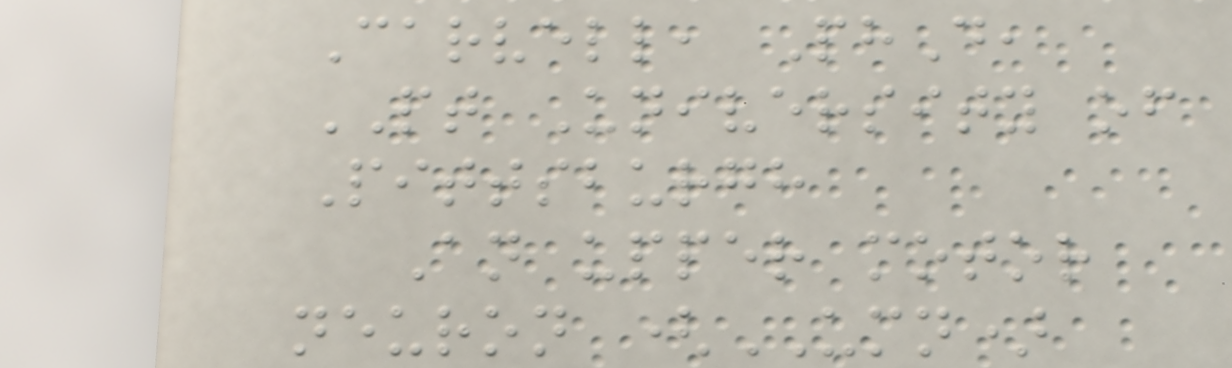Carvell, PhD,
PT University of
Pittsburgh
An upper motor
neuron (UMN)
